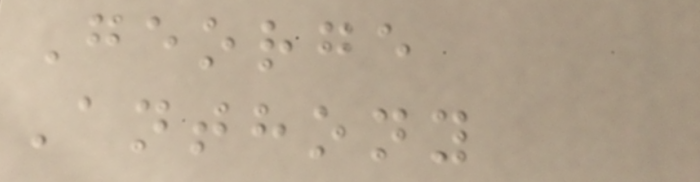George
Anthony
